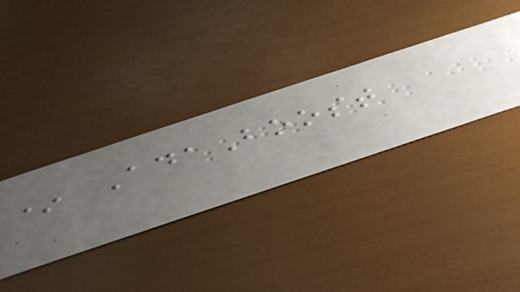* AdaBoost
